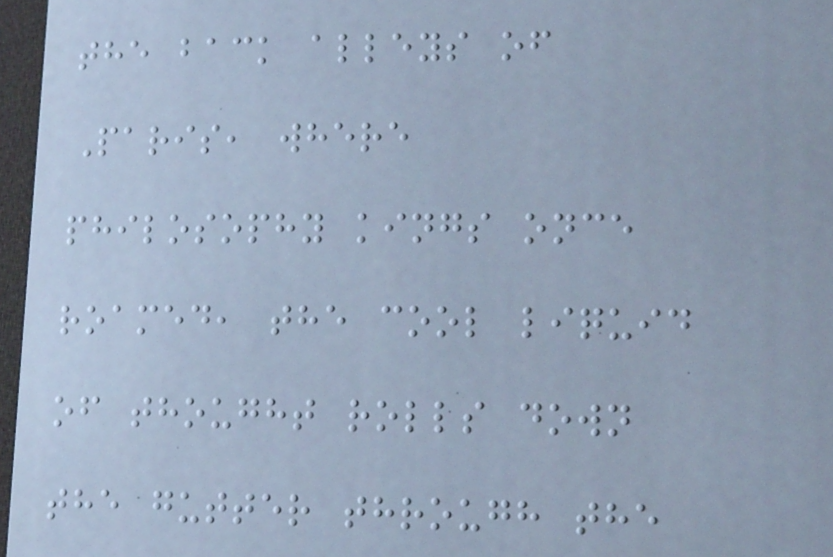the back alleys of
Paris, where
philosophy kings once
roamed, the cool liquid
of thought rolls down
the gutter through the
